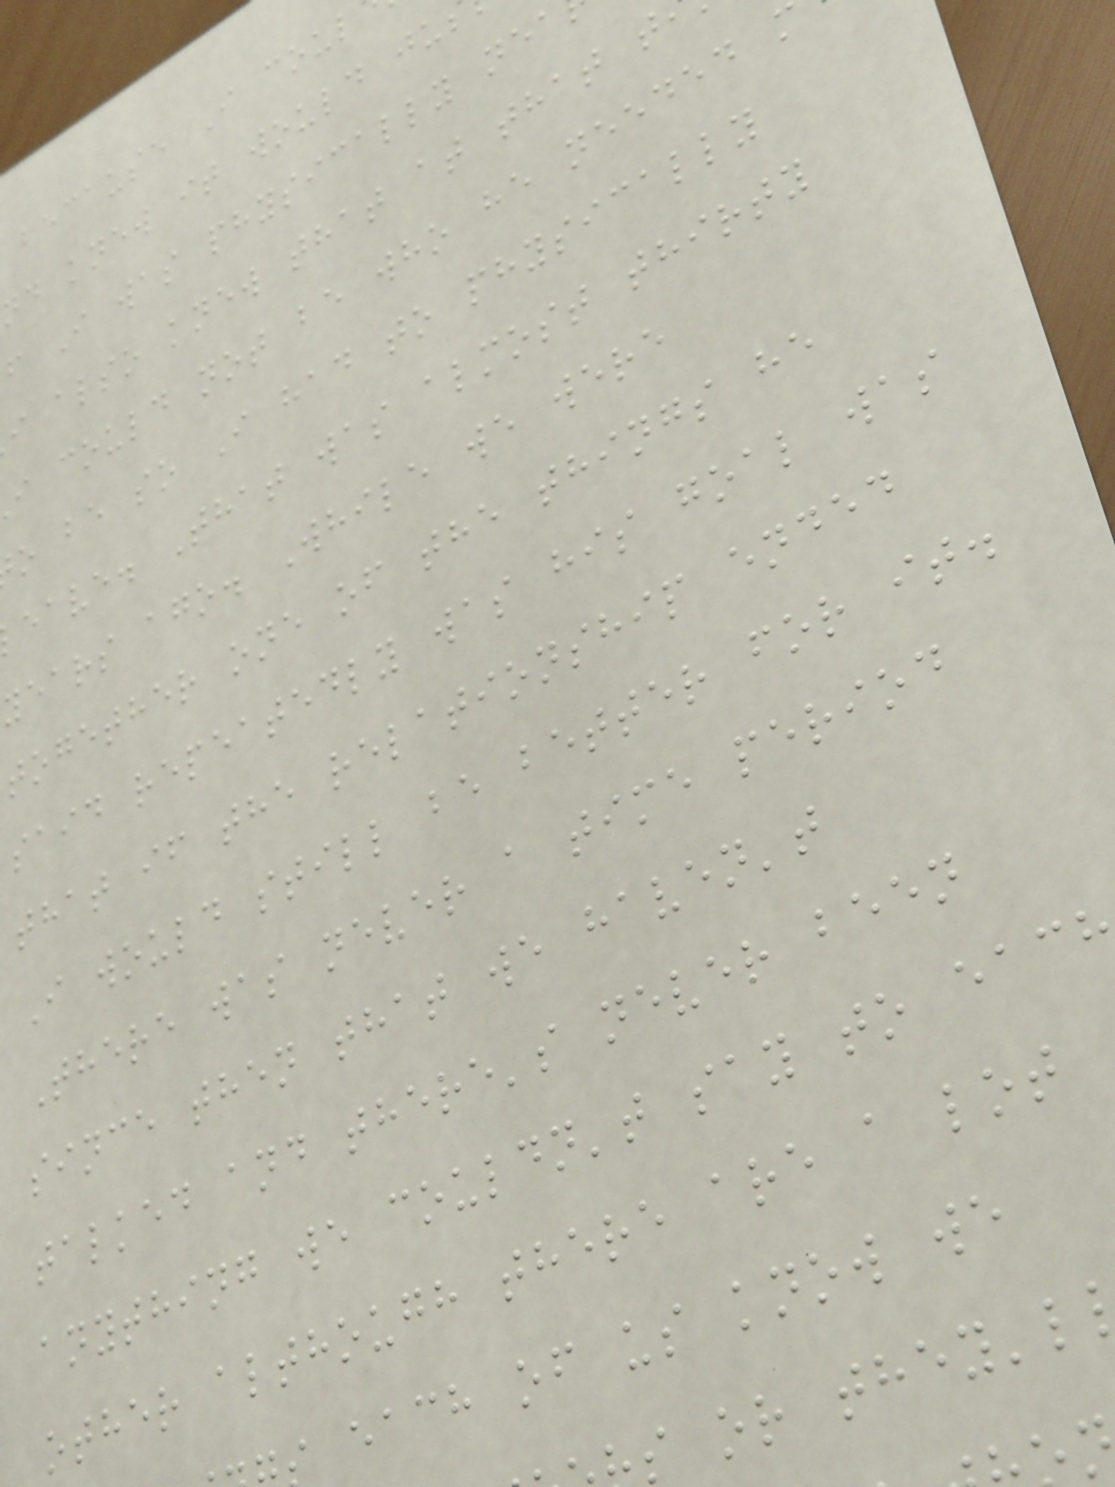because I coul
nd knew it would ju
f I was physically nea
i also knew that at that t
i could not be who he needed
o be so I had to physically
eave. That was almost thirty
years ago. While we were
together one of the things he
said repeatedly was his goal was
that if the relationship ended
I would still be better for it.
There was never a time period
since then that we haven't
talked and there's never been
anything we couldn't say to eac
other although there are a lot
each of us know we
s or they'l
